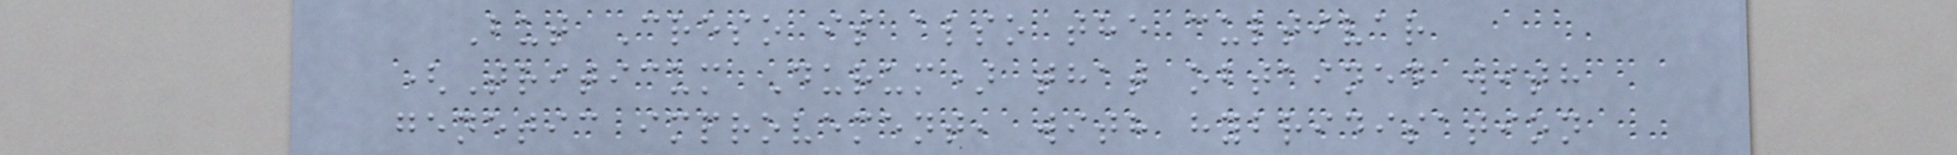But Creso is also the cultivar
(Triticum Durum) that obtained with
genetic improvement, with hybridisation
